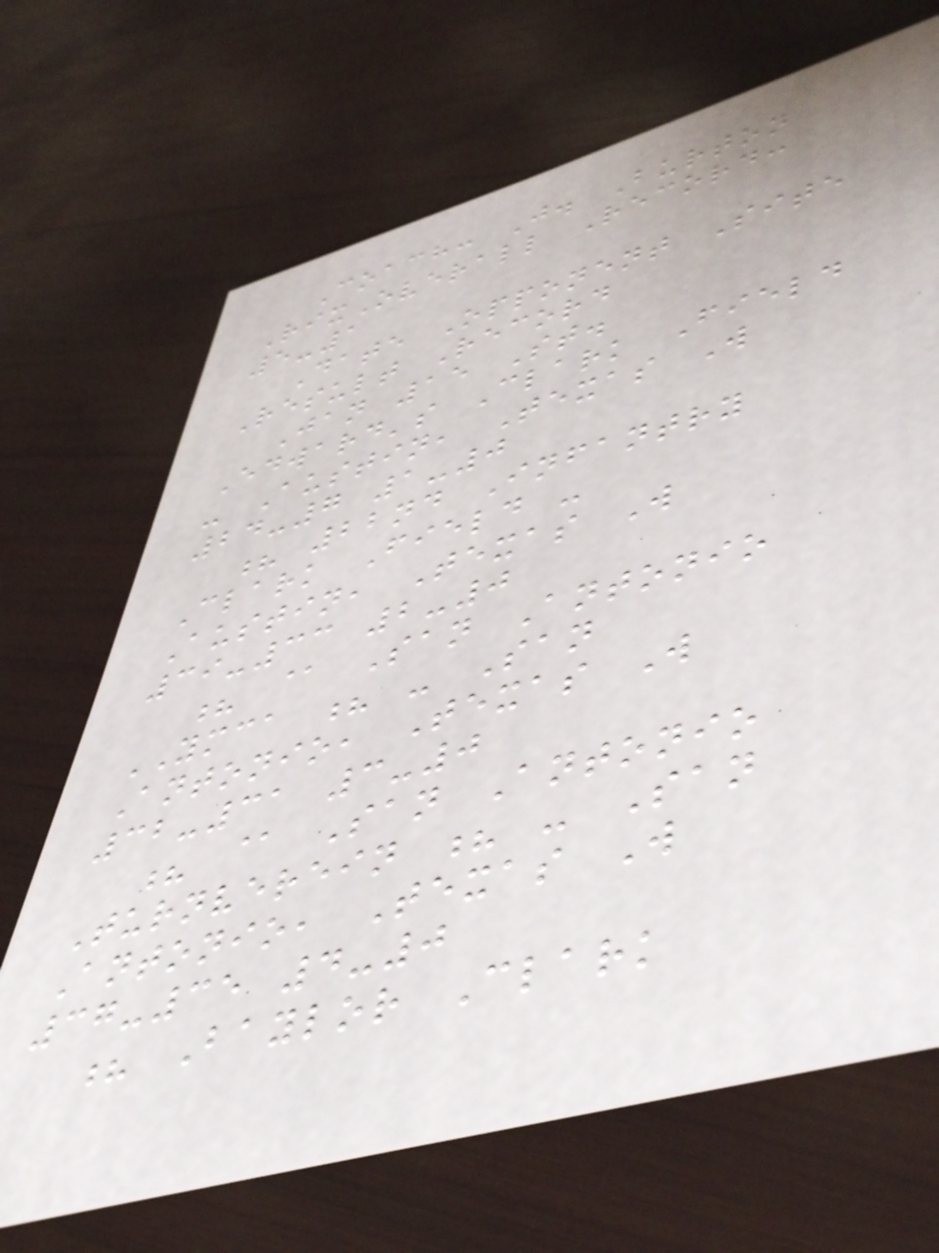Coach: J. Burton
RixOverall Record:
5-1
Date Opponent Site
Result Record
Jan 15 St.
Edward's Clark Field
- Austin, Texas W
24-7 1-0
? 22nd Infantry
Clark Field -
Austin, Texas W
39-33 2-0
? @ San Antonio
YMCA ? - San
Antonio, Texas W
32-31 3-0
? @ San Antonio
Turnverein ? - San
Antonio, Texas W
37-35 4-0
? Baylor Clark
